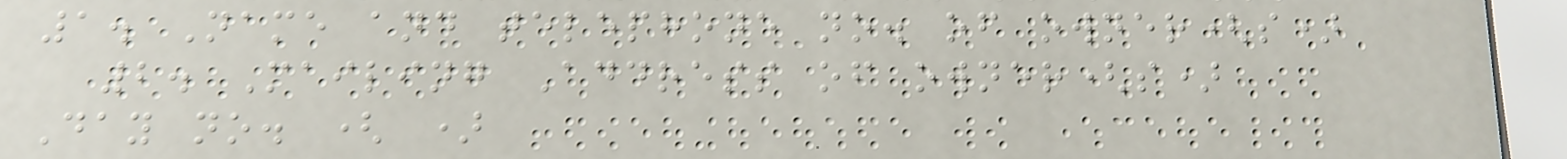1. Name and telephone no. of owner(s)
2. Mailing Address of owner(s)
Day no. ( )
